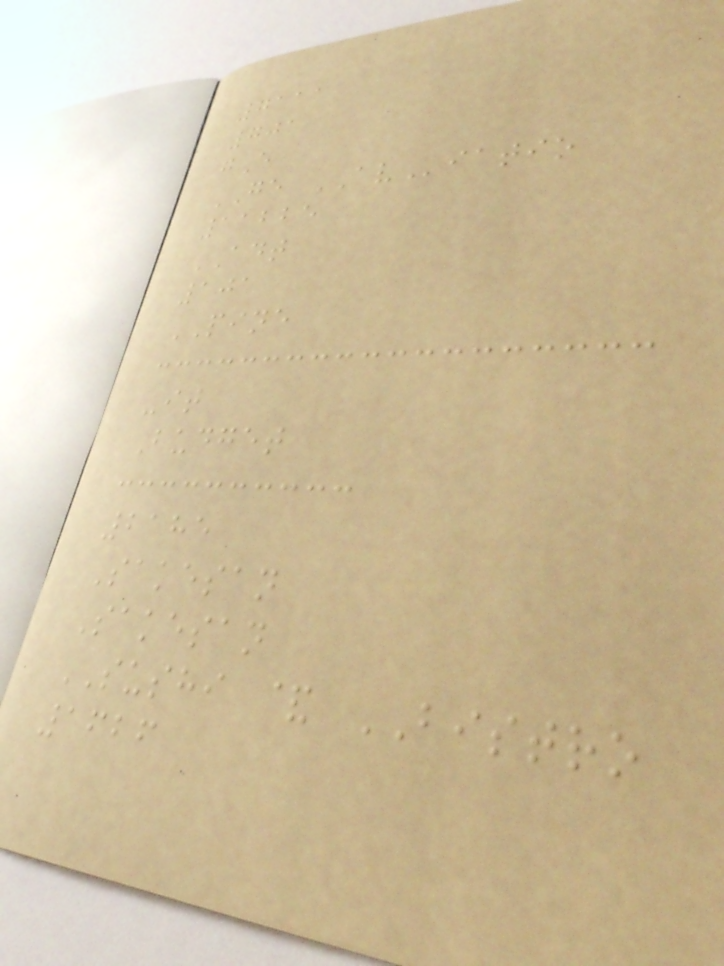7111
701
gE
GE AViatio
11225
ADT
101
PINE
-it
Budget
2185
Sakesan
Sakesan
SUSHI & BISTRO
1626
